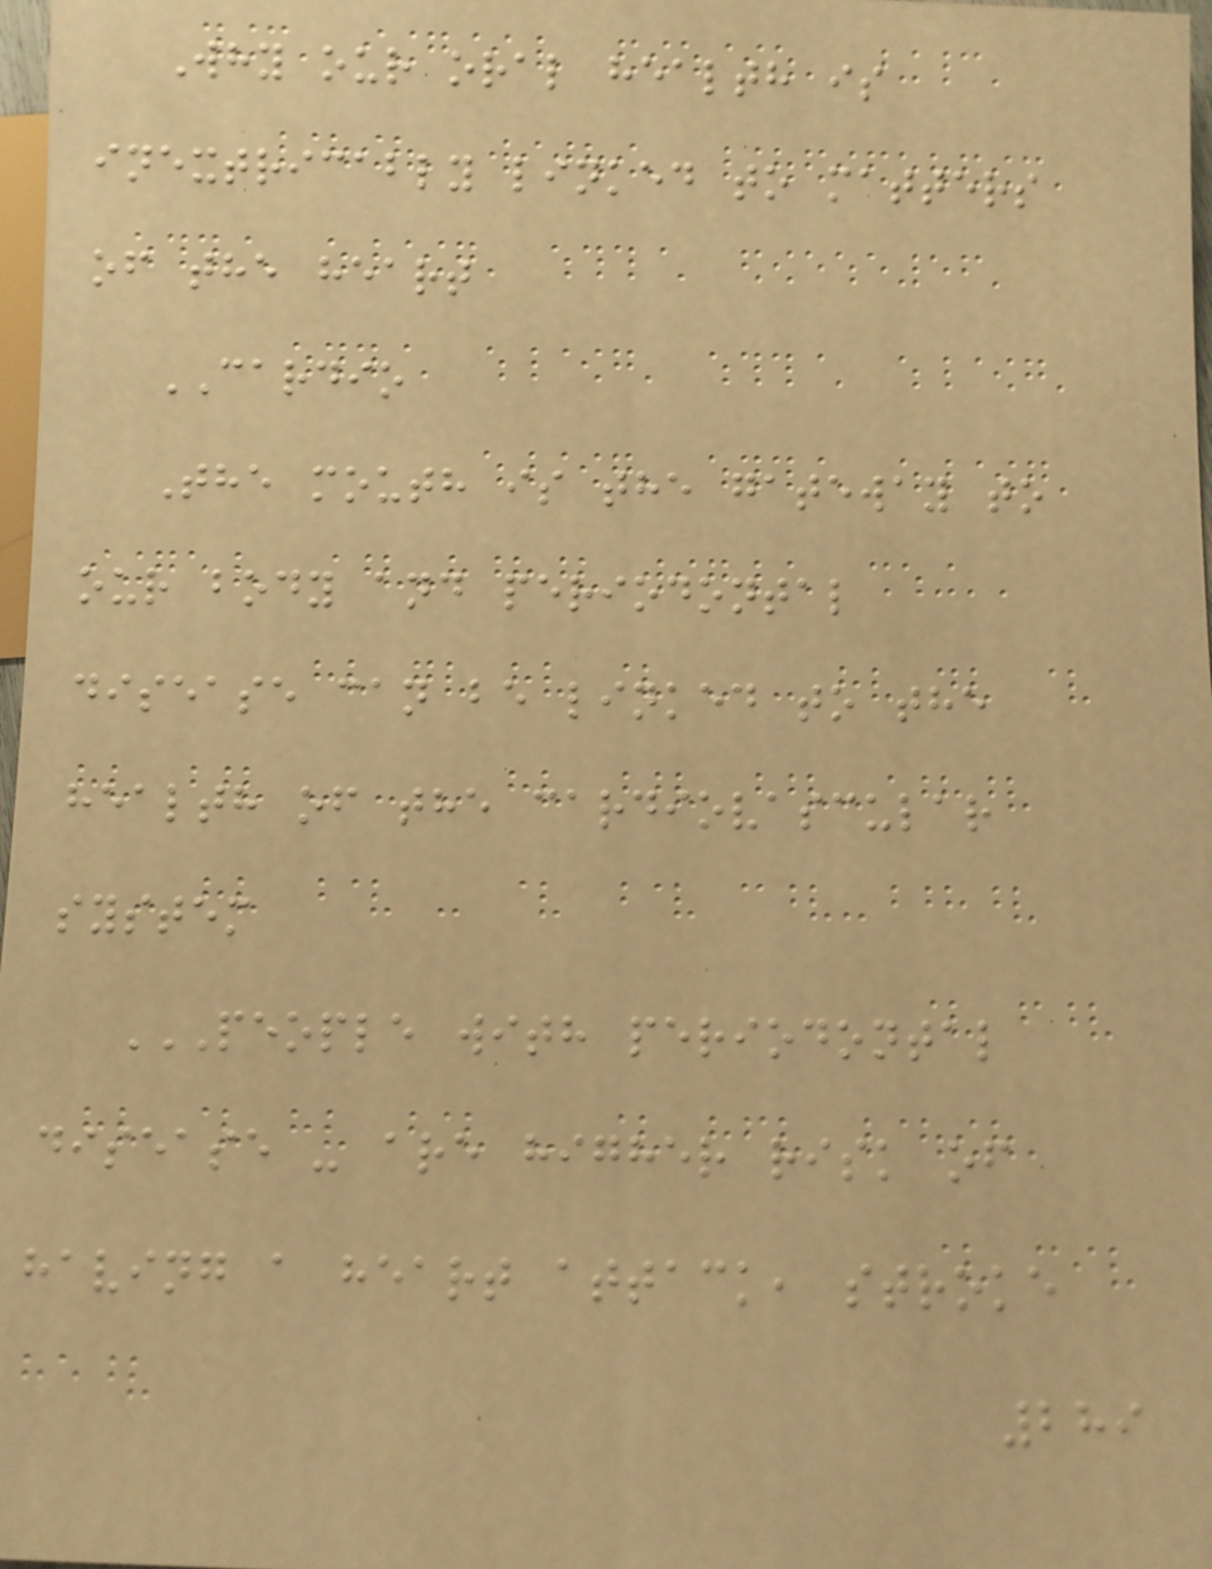Why our oral health is
inextricably linked to matters
of the heart
CARDIO
The mouth is the gateway to
our body and periodontal
disease can be linked to the
health of the cardiovascular
system
PEOPLE WITH PERIODONTAL
DISEASE - ARE HIGHER RISK OF
HAVING A HEART ATTACK, STROKE
289
